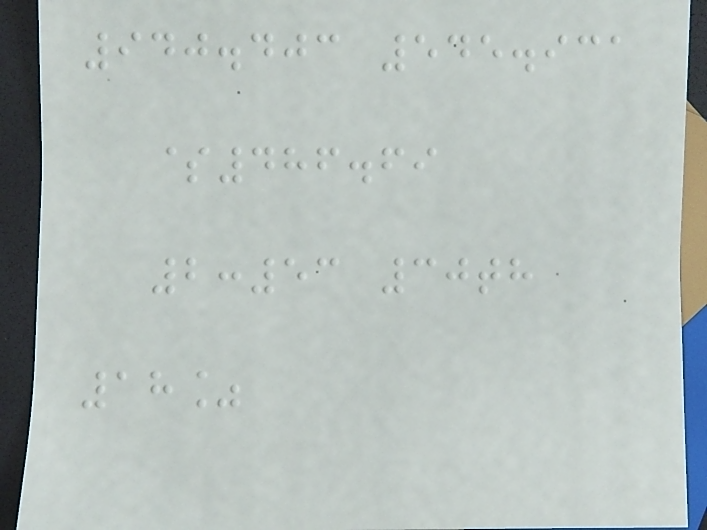940.403 545.931
$486.69
2:53 30th
18%
